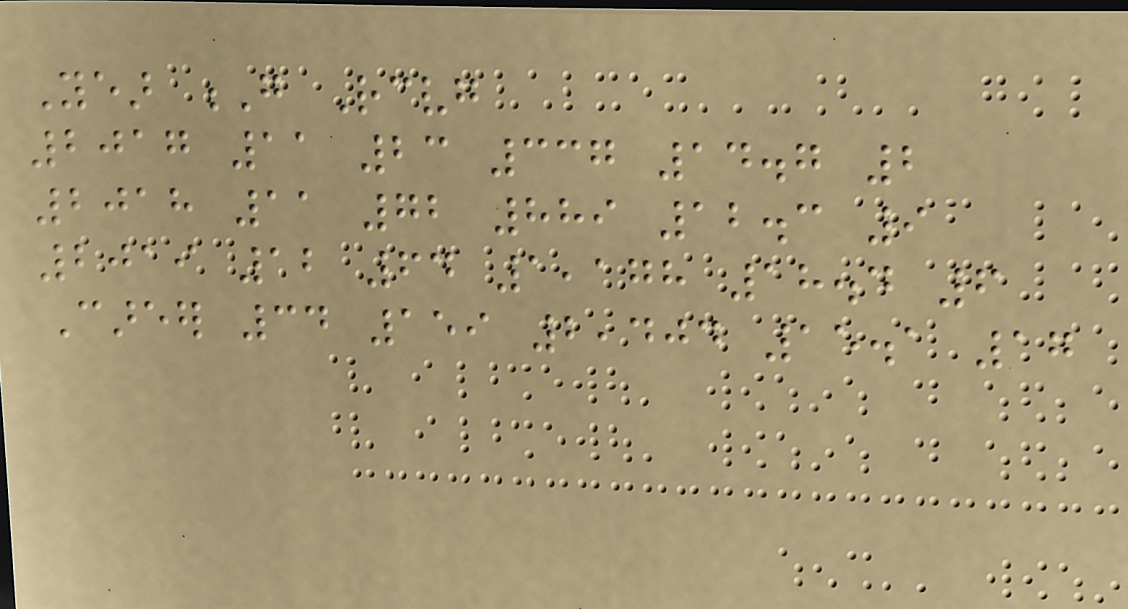Year G Receiving
2017 11 23 337 14.7 2
2018 11 72 889 12.3 9
2019 12 64 1,178 18.4 6
Career 34 159 2,404 15.1 17
